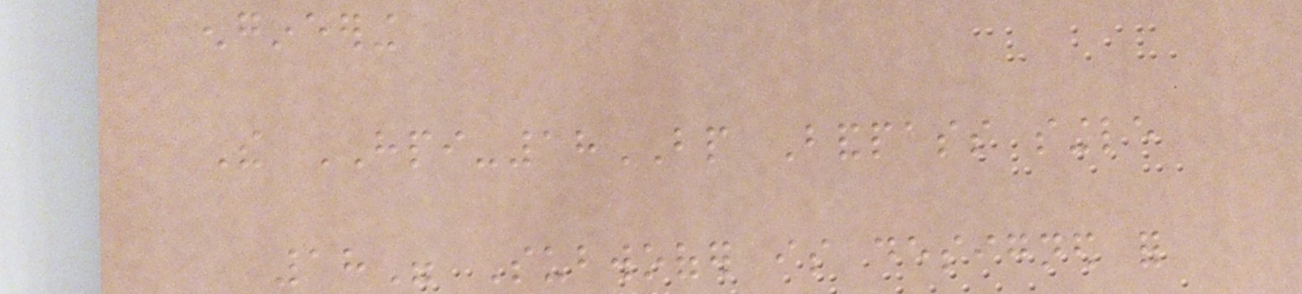engineering
The HPI-18BP Bandpass single
18" Subwoofer is designed for
